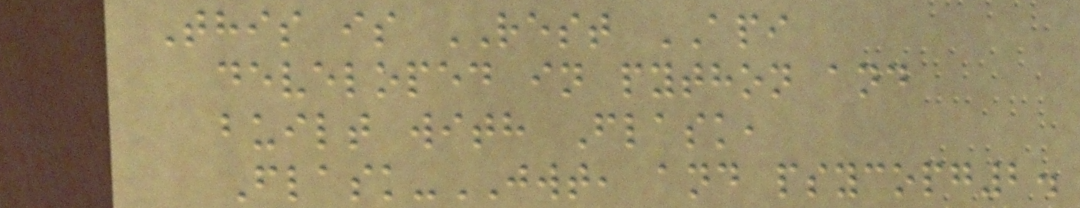This is REST API
developed in python and
built with Flask,
Flask-JWT, and psycopg2.
